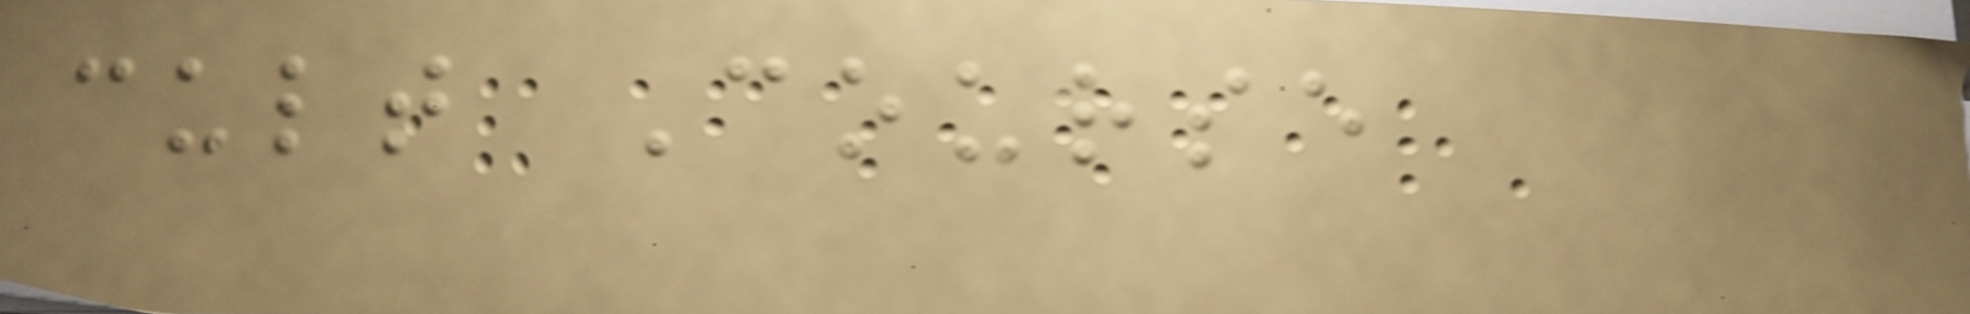cult Course
